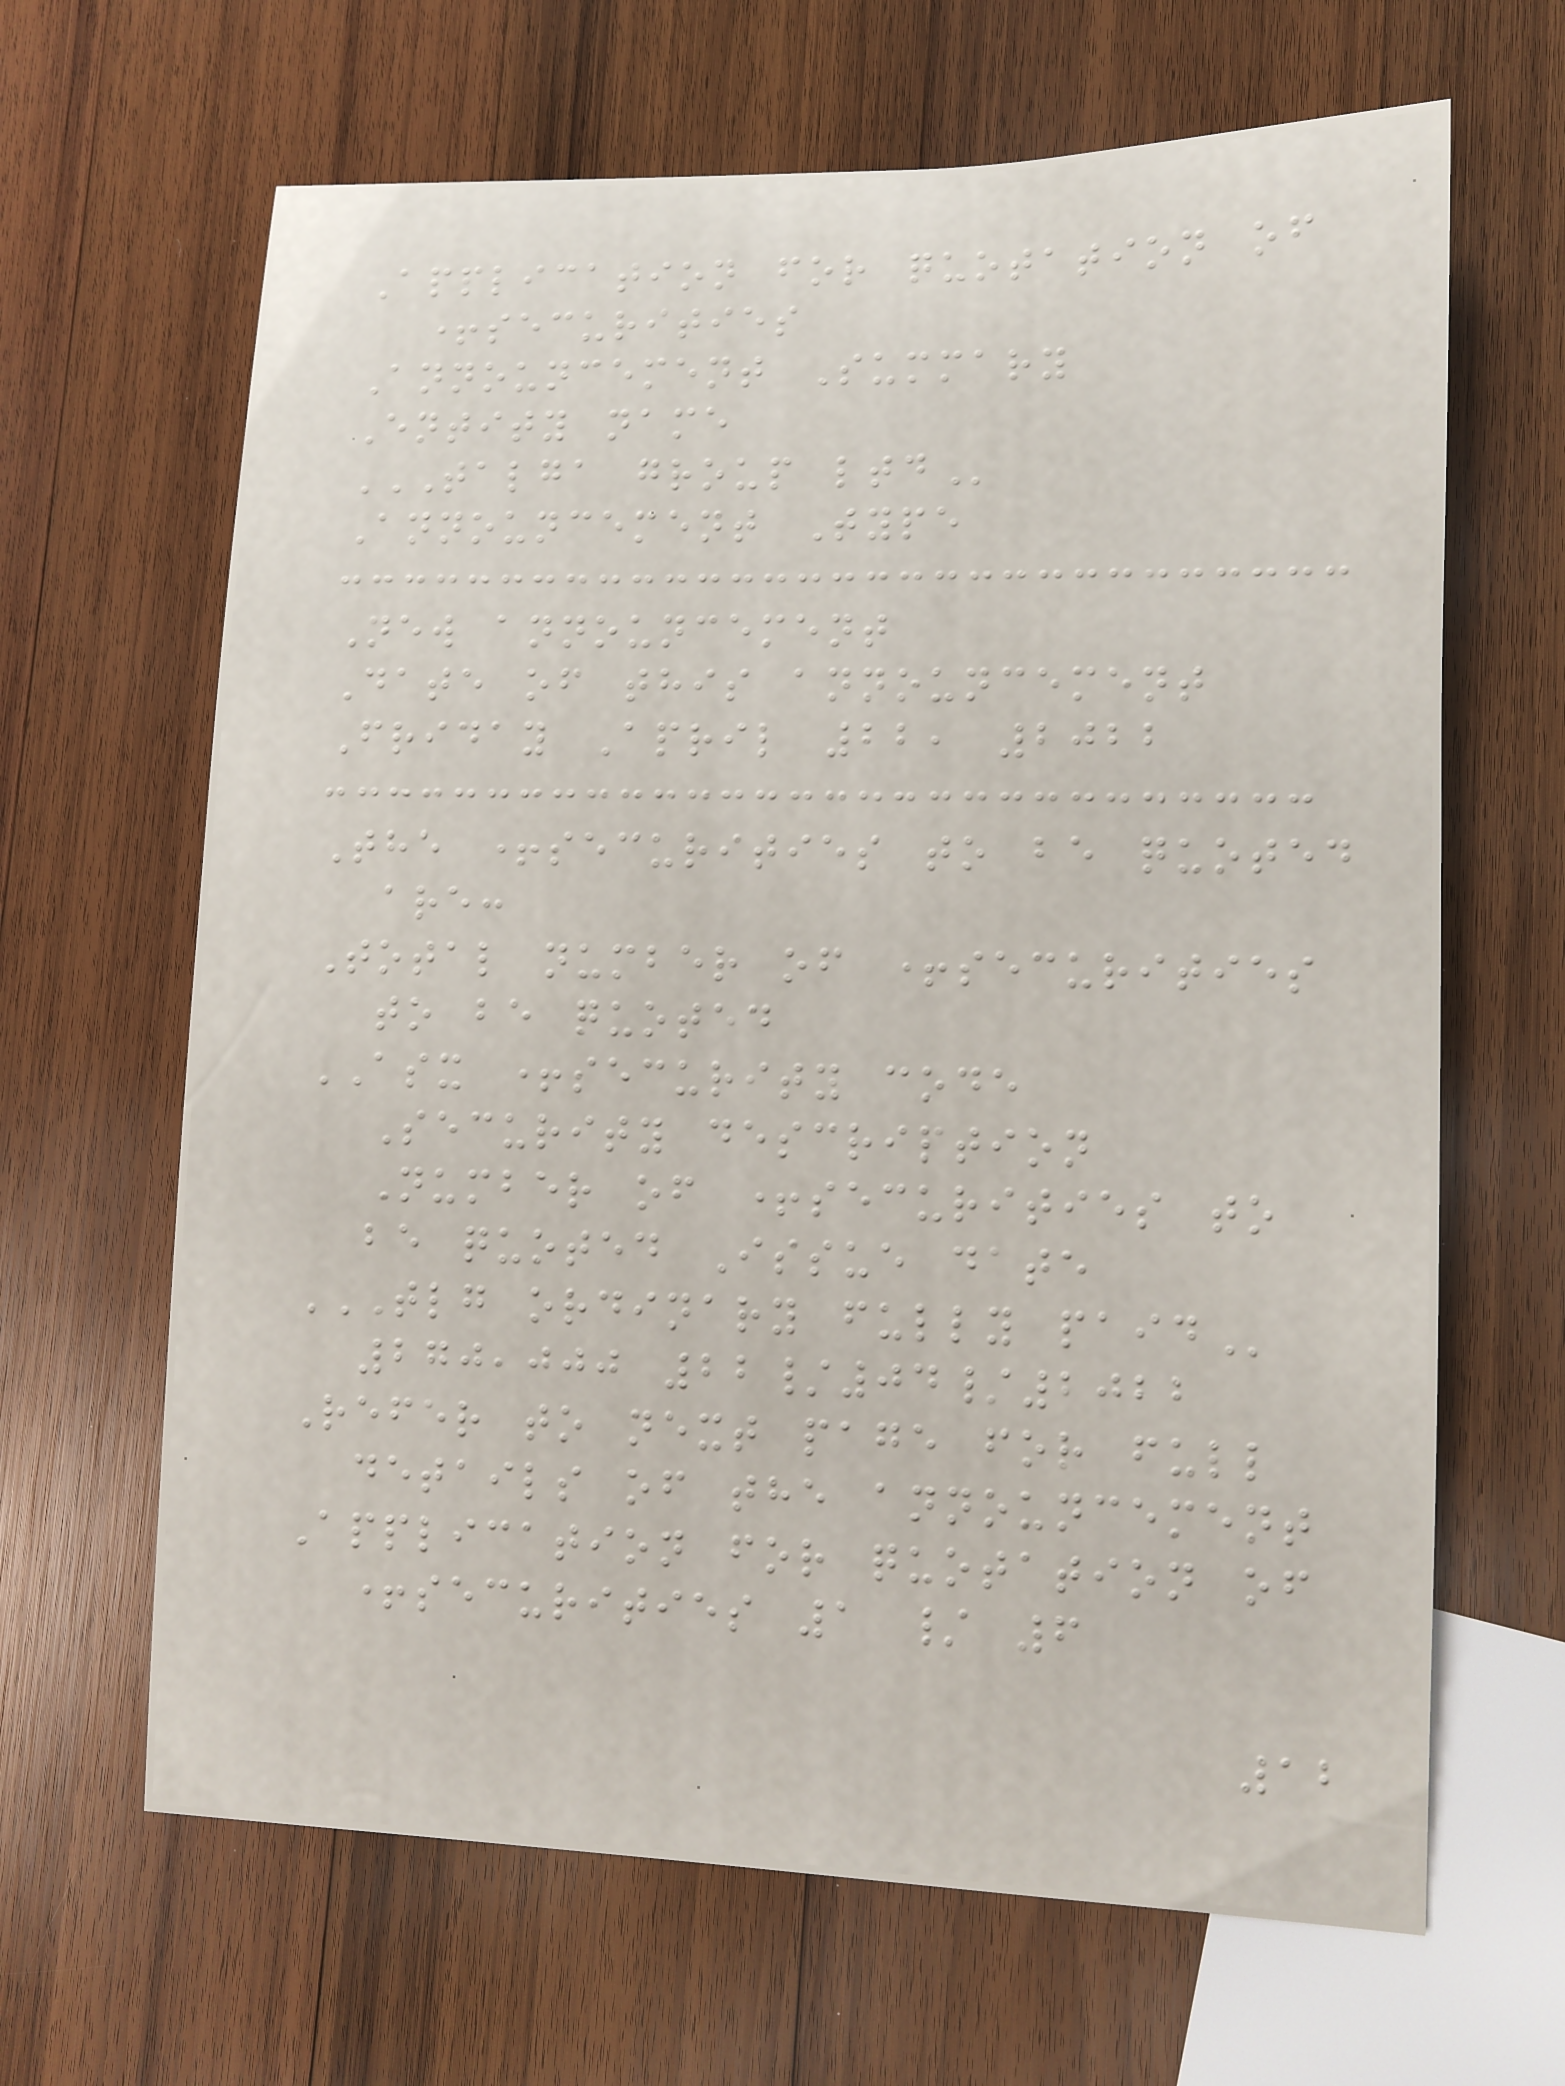Application for quotation of
+securities
Announcement Summary
Entity name
TALGA GROUP LTD
Announcement Type
New announcement
Date of this announcement
Friday April 22, 2022
The +securities to be quoted
are:
Total number of +securities
to be quoted
ASX +security code
Security description
Number of +securities to
be quoted Issue date
TLG ORDINARY FULLY PAID
270,000 22/04/2022
Refer to next page for full
details of the announcement
Application for quotation of
+securities 1 / 6
12
